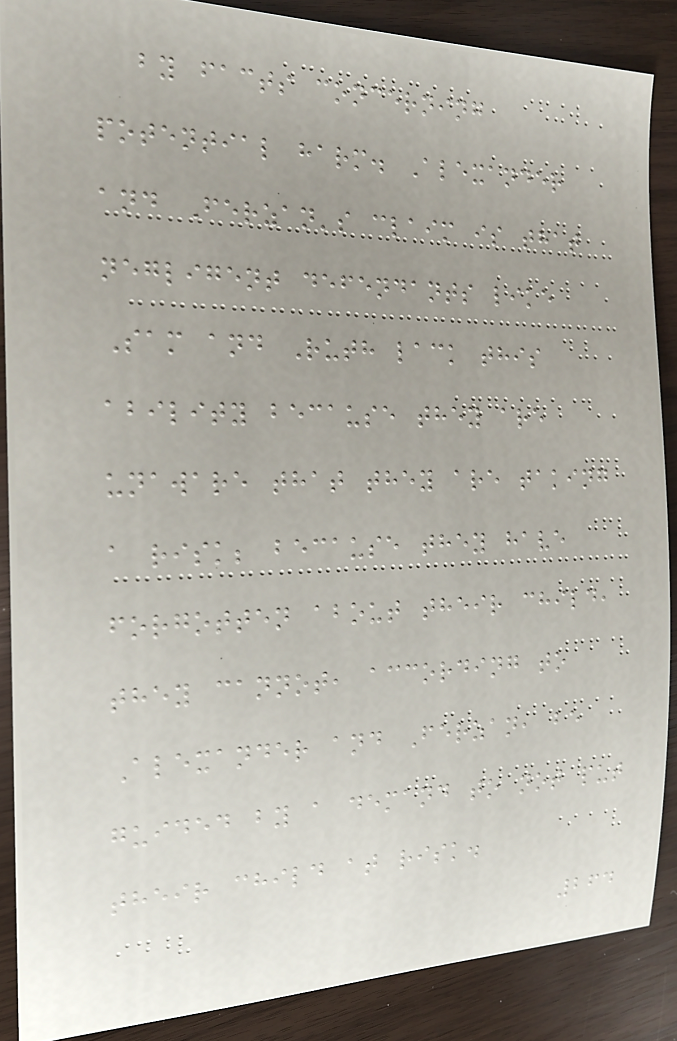by facts concerning
potential harm. Alexander
and Ferzan's claim is that
negligent defendants like
Sam and Ruth lack this
ability because they are
unaware that they are taking
a risk; because they have
forgotten about their child,
they cannot, according to
Alexander and Ferzan, be
guided by a demand to not put
their child at risk.
264
